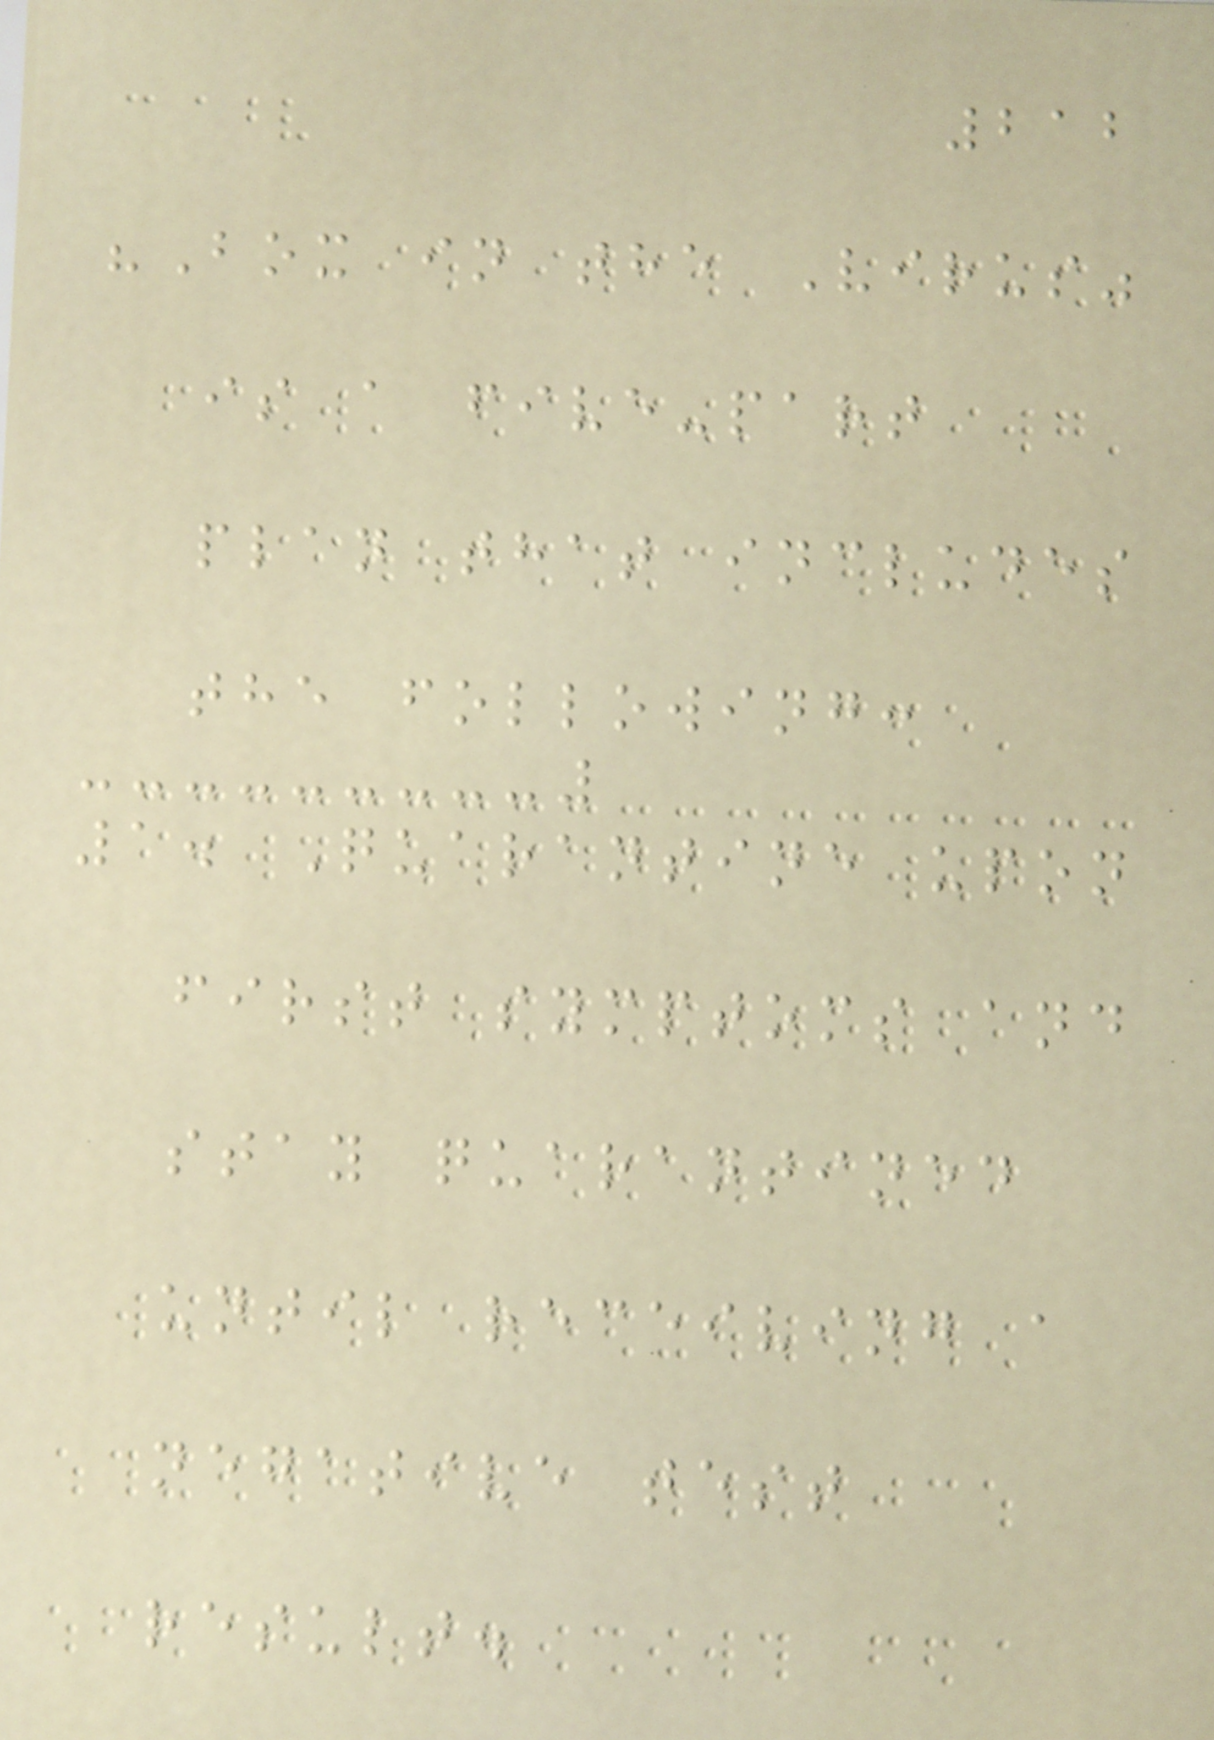212
"Box in the Virus"
is a five-part
plan that includes
the following:
1. Quarantine upon
first symptoms and
stay quarantined
until receiving a
negative test
result.
